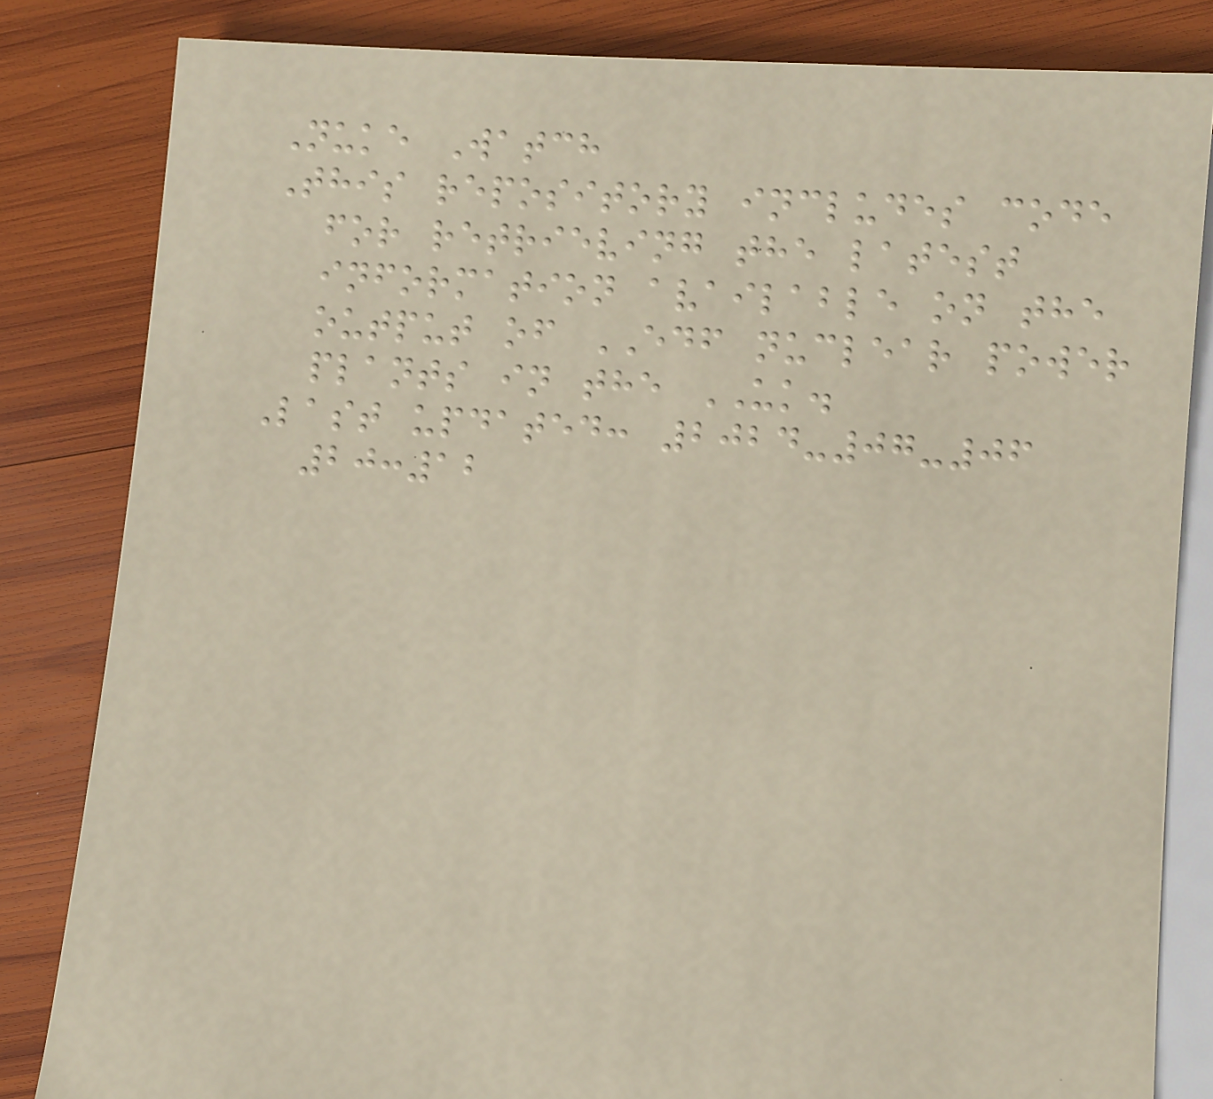Nuke Watch
This repository includes code
for retrieving the latest
information available on the
output of EDF nuclear power
plants in the UK.
Last updated: 2024-07-06
20:12
